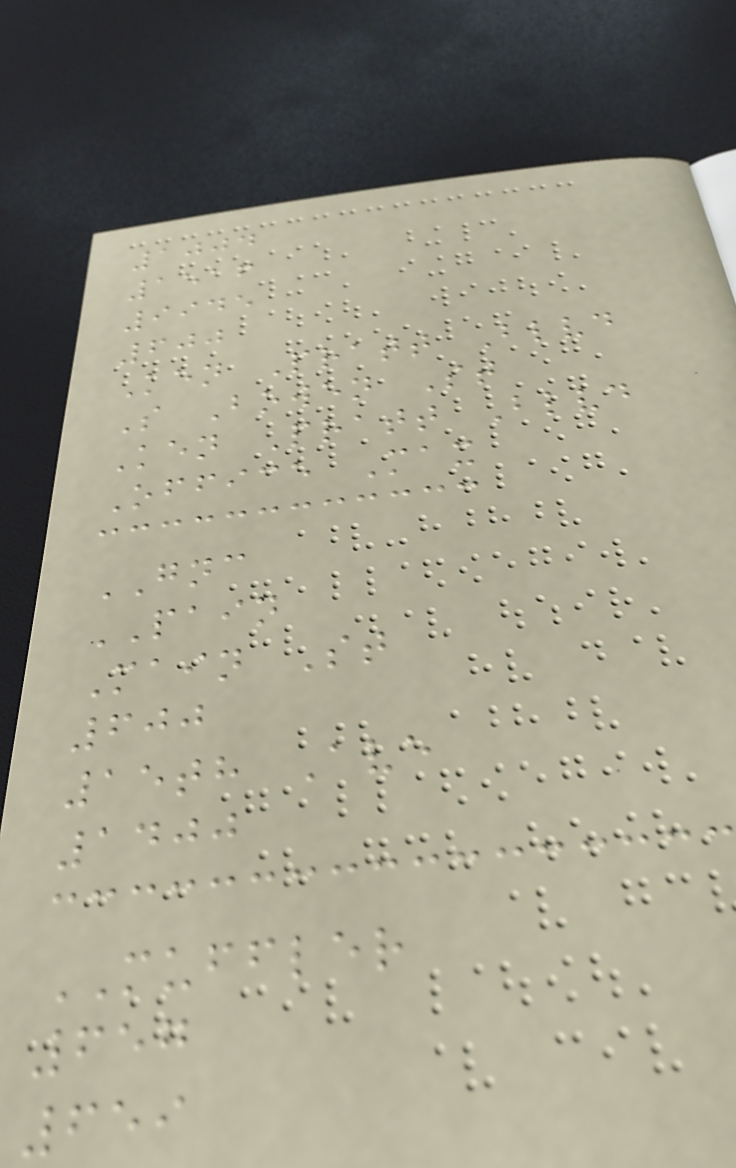1004
1516
9945
600
Ken Pratt Blvd
S Bowen St
Ken Pratt Blvd
Office Max
GNC
PAIN
Main St
600
15th Ave
1400
MUFFLER
657
659
